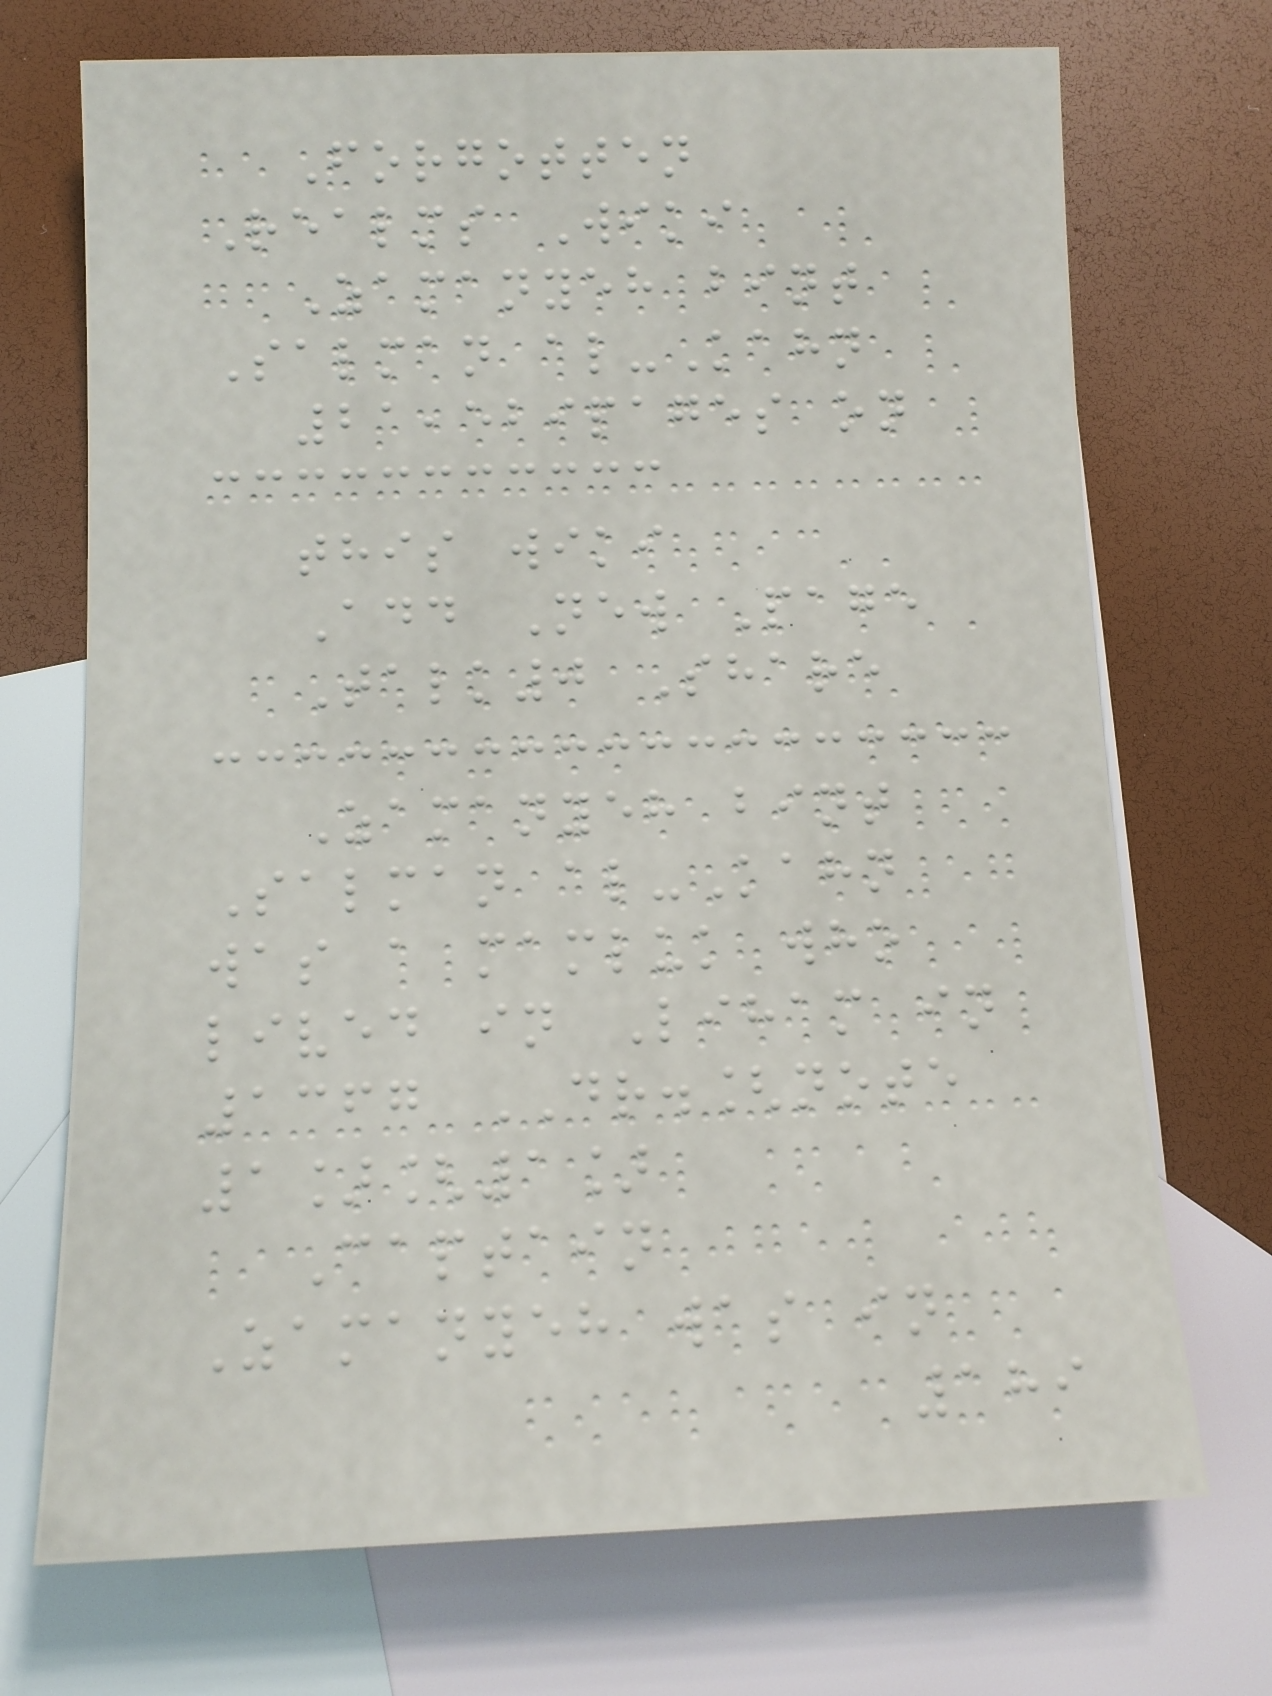Forgotten
Realms Wiki
Zamanyeh bint
Salman al-Kahn
21,529pages on
this wiki
Add New Page
Talk0 Share
Zamanyeh bint
Salman al-Kahn
was a mamluk who
lived in Liham in
1367 DR.[note
1][1]
Captain
Zamanyeh was in
189
